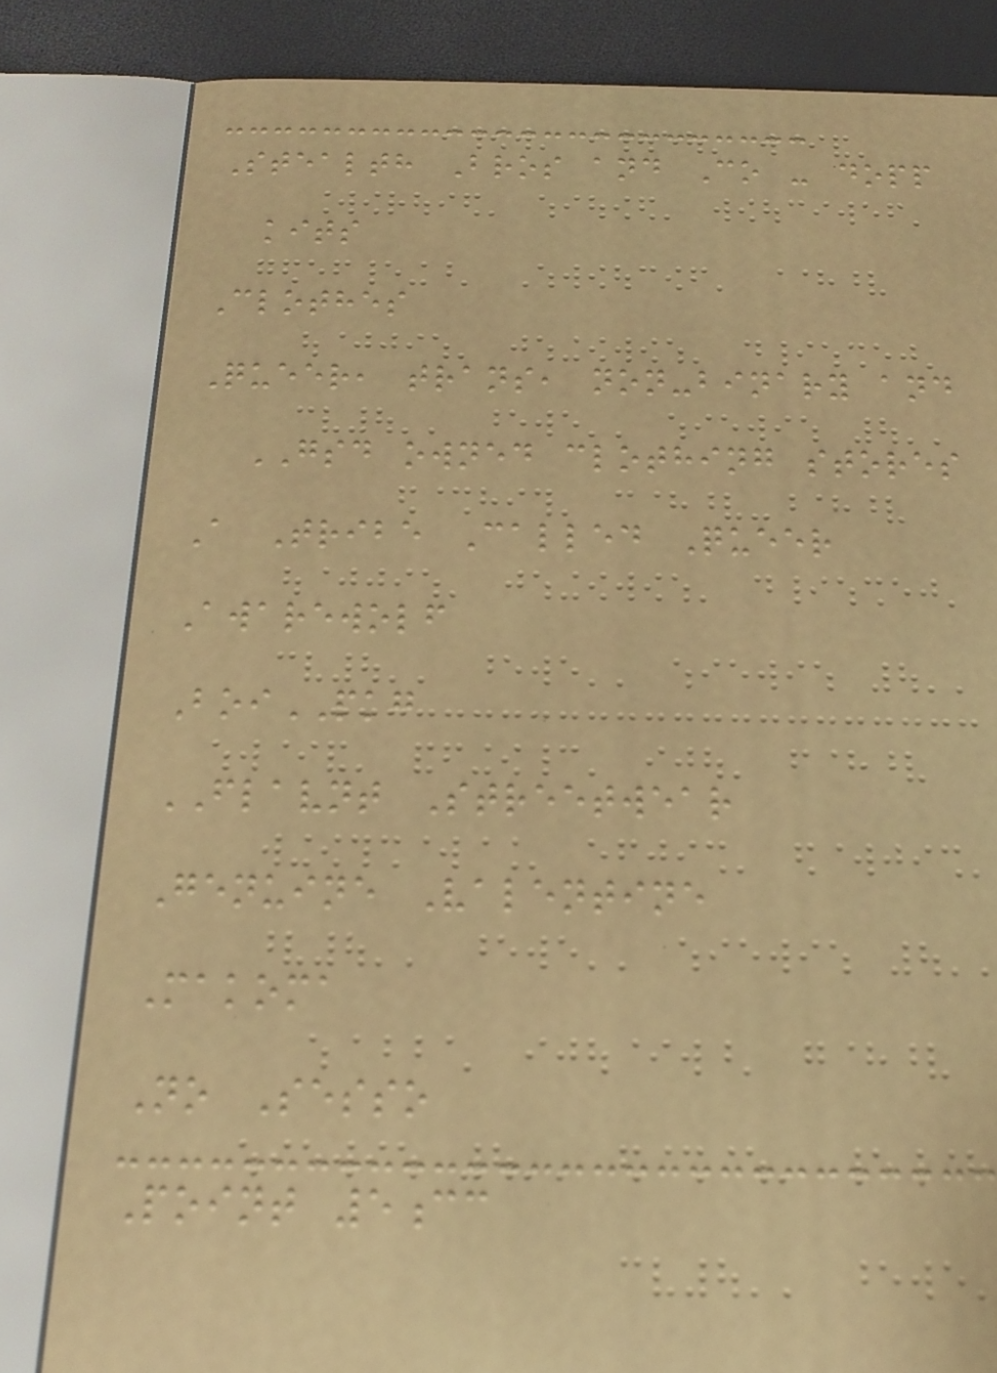Stealth Bros and Co - dopp
kits
Clothes
Queer, trans, non-binary and
GSD owned clothing stores
A Tribe Called Queer
Awarewolf
BoiPKG
FLAVNT Streetwear
Genuine Valentine
Makoma
No Sesso
Point 5cc
